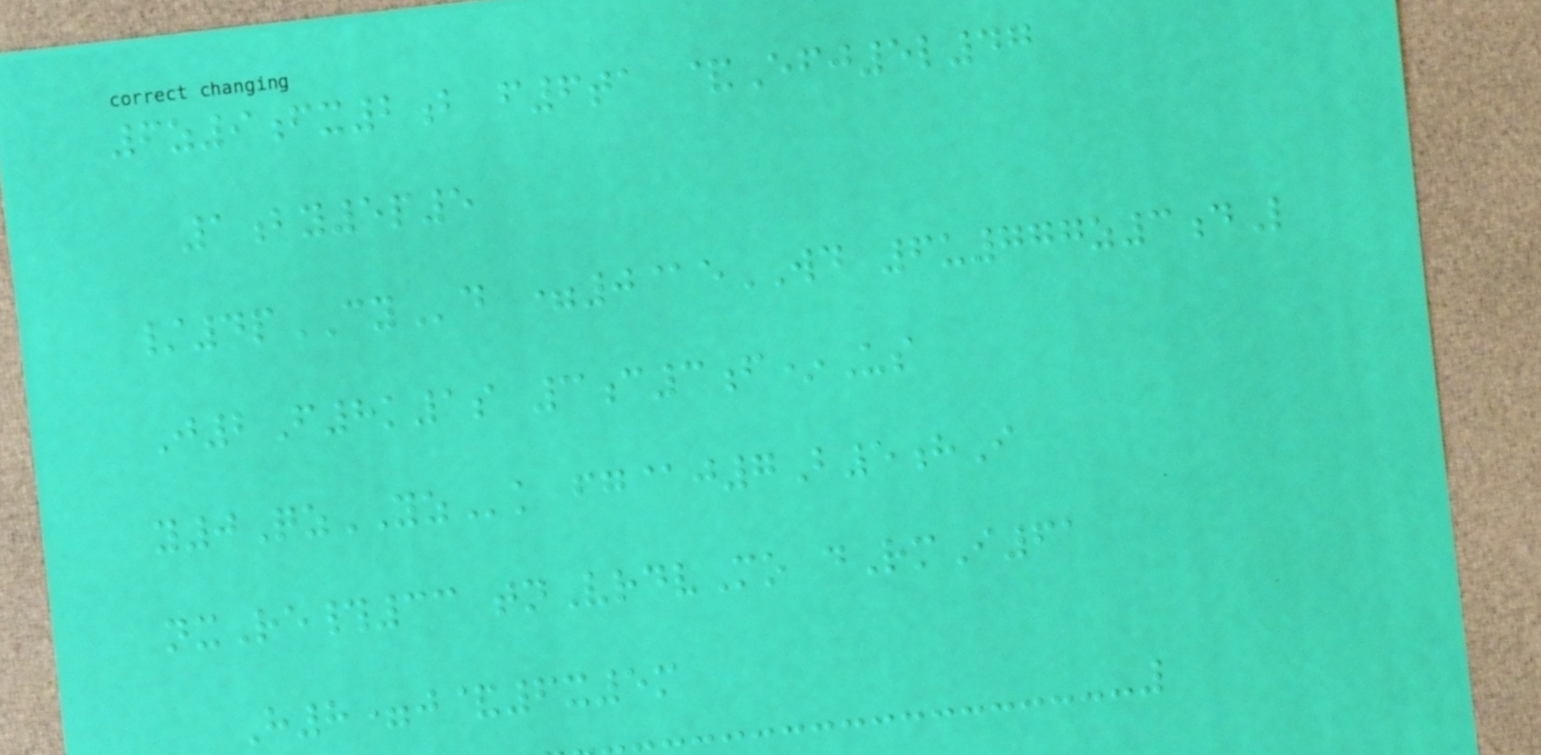6z9fx2b f6ta &Efj5l47
1by5p5
/4pCYd =0@eWD 6u777z3dL
J2F8k1s 3c3f*Us
y0QzYZk fg@j7B5hI
nxRe#33 tnVrdvMo dRmI61
H8=j&6x5m
